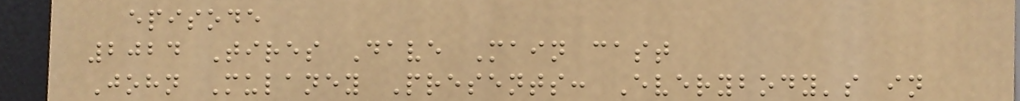episode
2024 Tires Dave Main cast
John Mulaney Presents: Everybody's in
